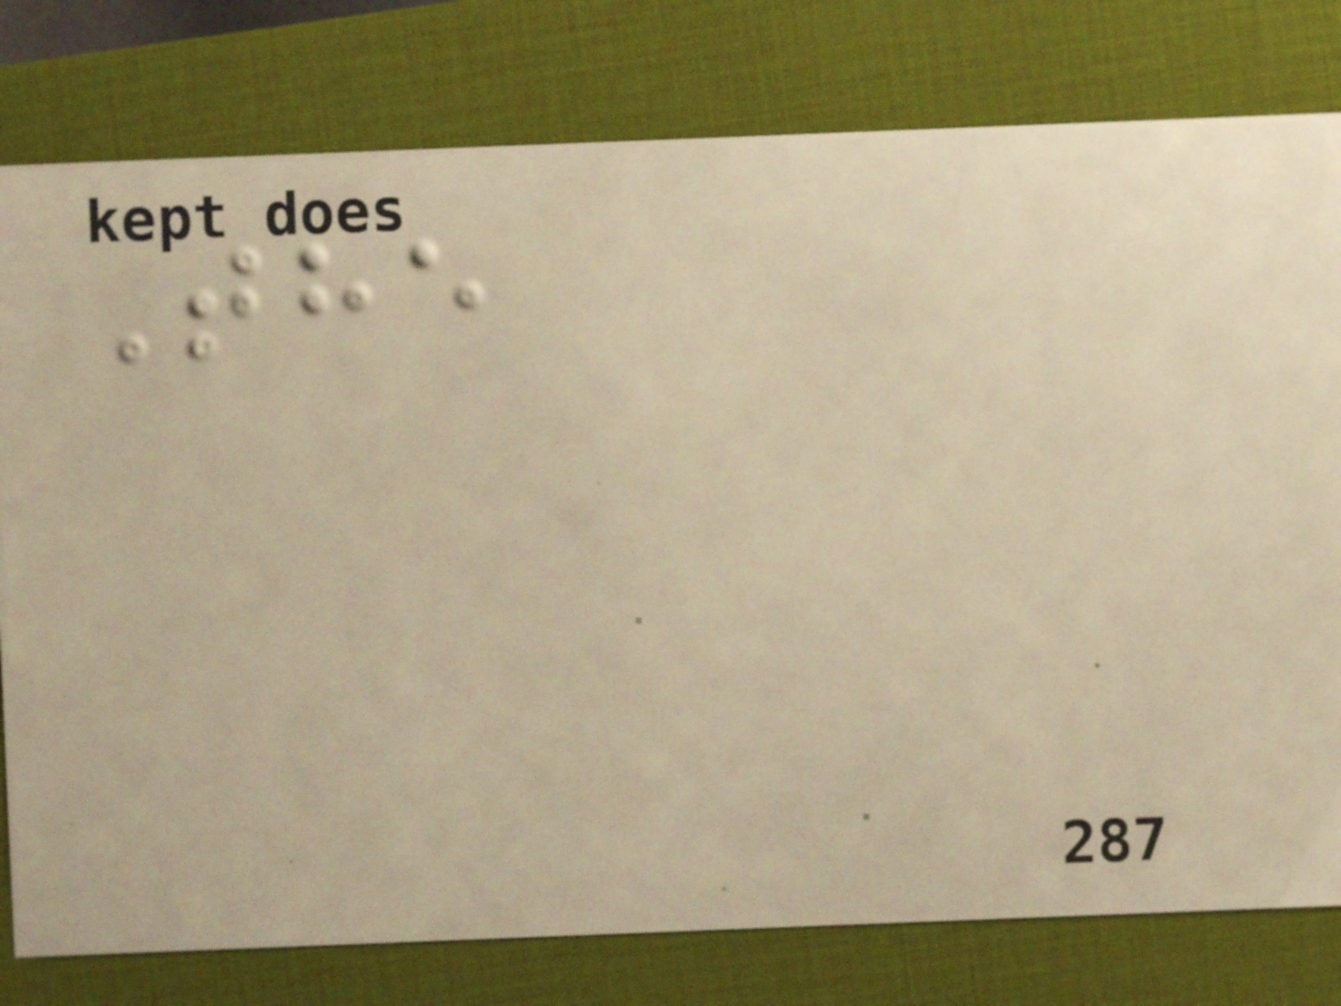The
